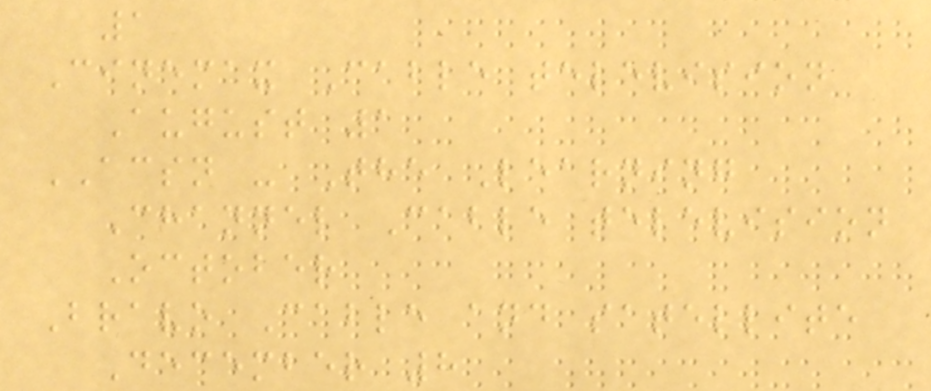1
Cinemax Cable television
August 1
ACSN - The Learning
Channel Cable television
October
Bravo Cable and satellite
December 8
